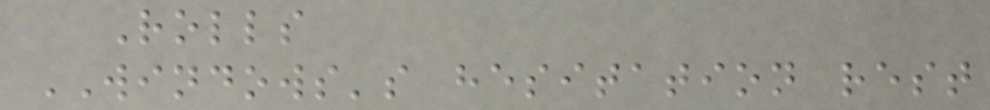Rolls
WINDOWS's hesitation rest
